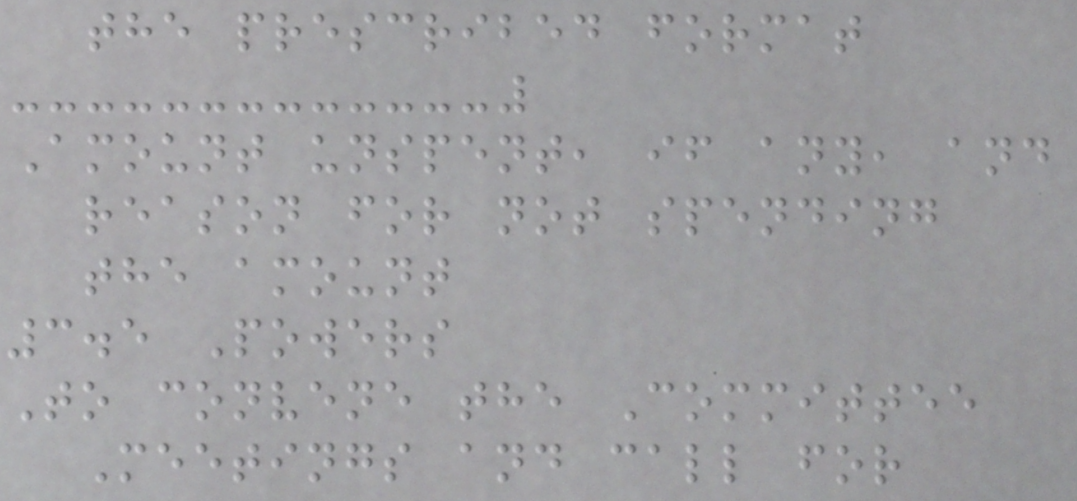the prescribed format
Amount unspent, if any, and
reason for not spending
the amount
3.5 Powers
To convene the Committee
Meetings and call for
